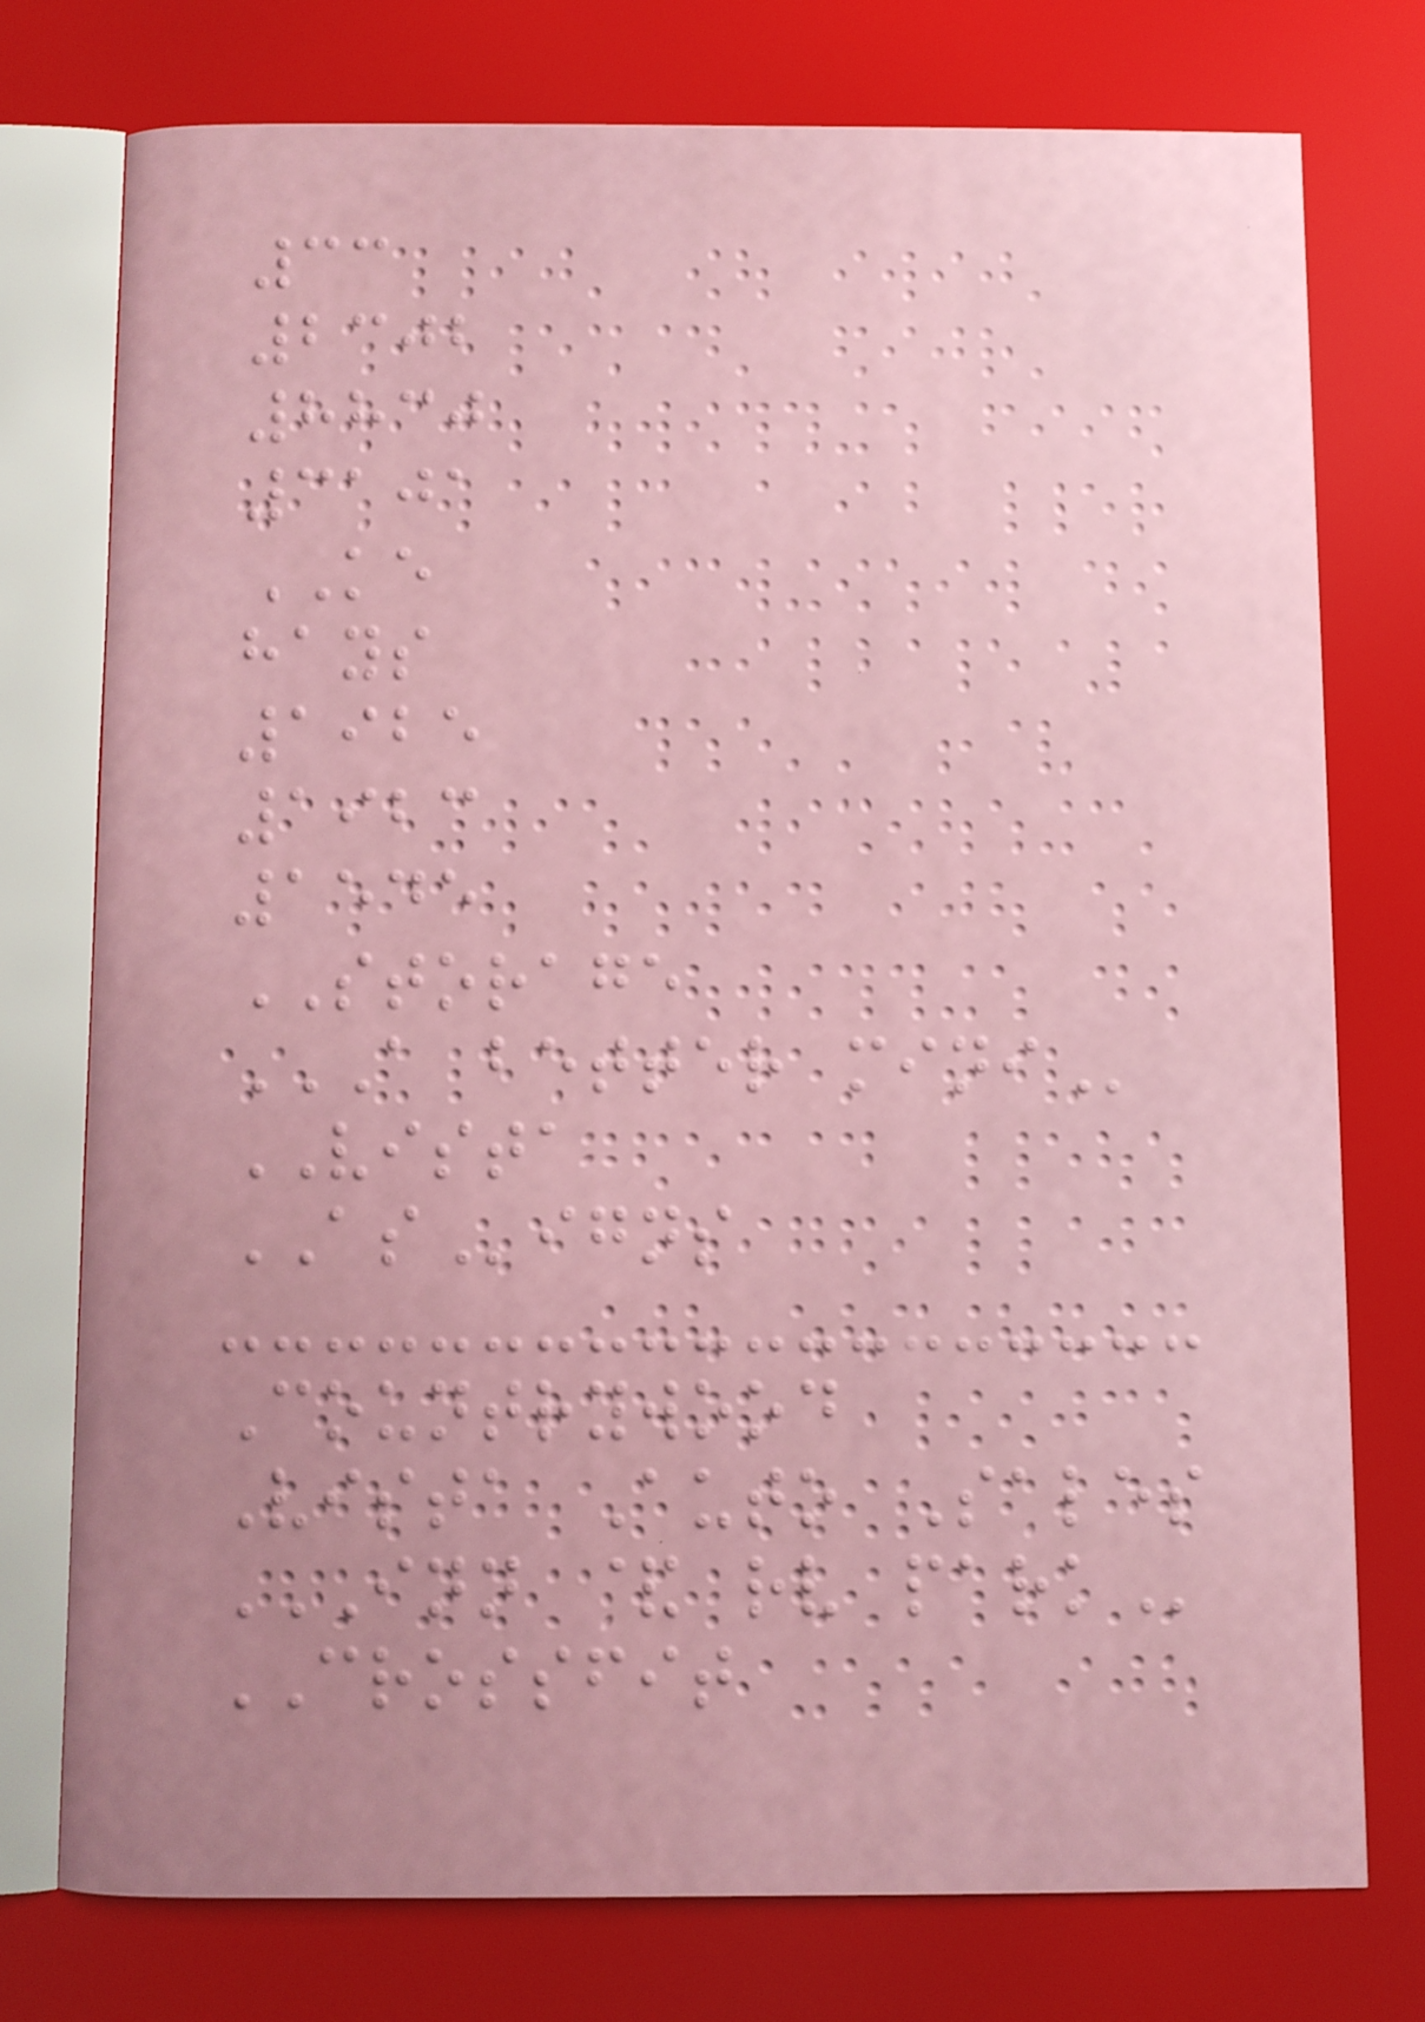33
2302
8830
3101
KE
hays
1925
1923
1545
STORAGE
A BETTER MINI
VISTA
ASigns
Countrywood
Vista Auto Sales
INN & RV PARK
CROSSFIT
